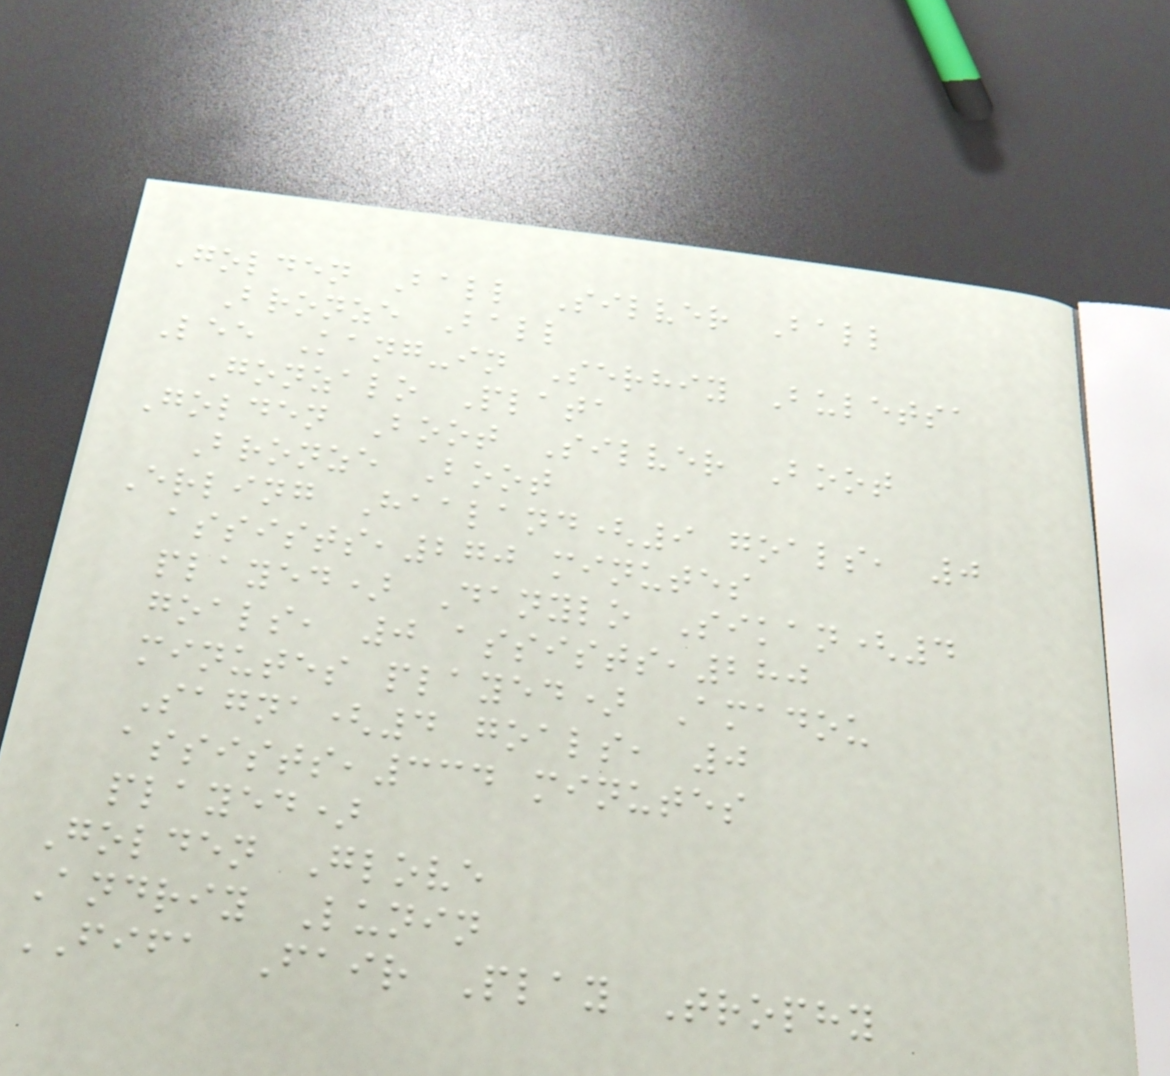Golden Ball Silver Ball
Bronze Ball
Lee Kang-in Serhiy Buletsa
Gonzalo Plata
Golden Boot Silver Boot
Bronze Boot
Erling Haaland(9 goals, 0
assists,270 minutes
played) Danylo Sikan(4
goals, 0 assists,280
minutes played) Amadou
Sagna(4 goals, 0
assists,334 minutes
played)
Golden Glove
Andriy Lunin
FIFA Fair Play Trophy
